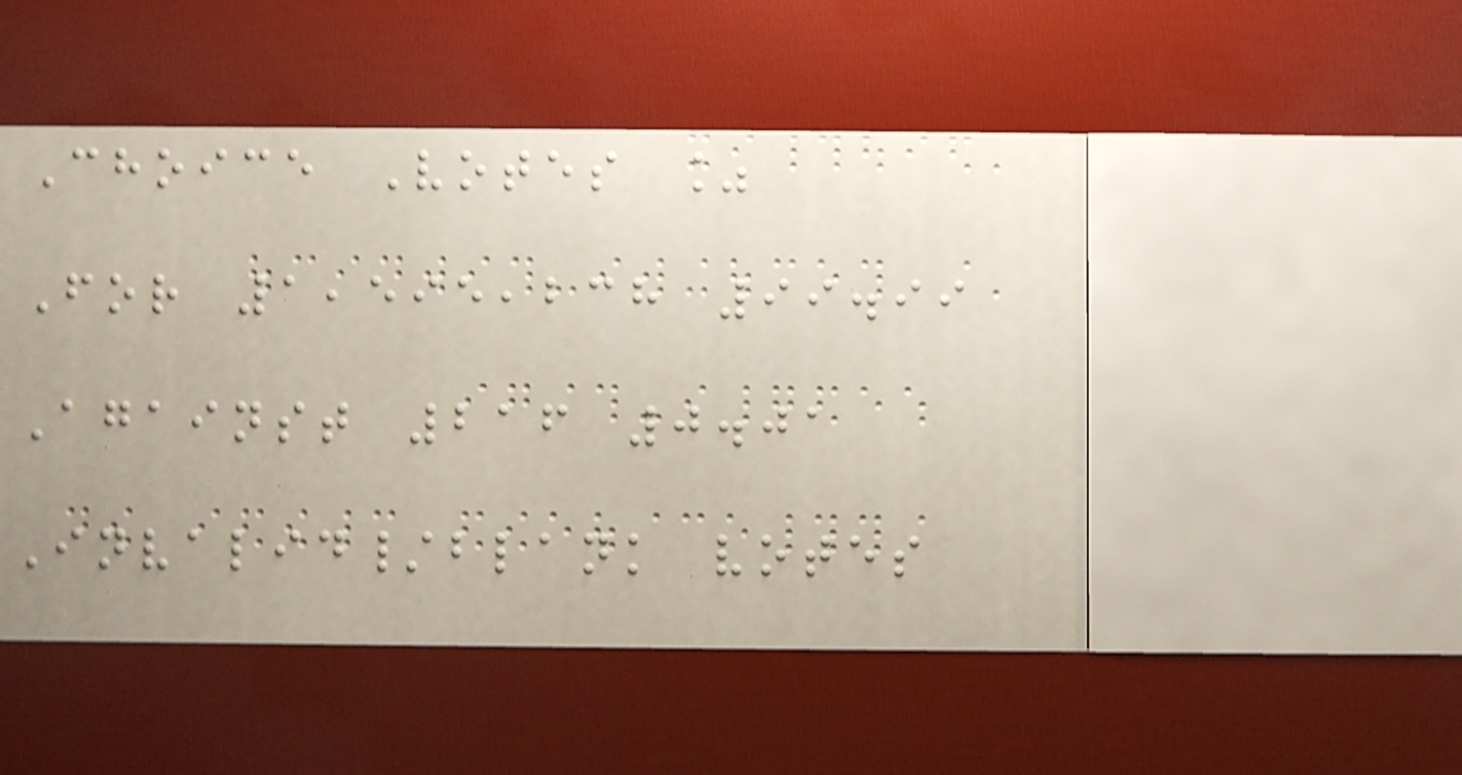Choice Votes %
For 1,595,238 99.99
Against 216 0.01
Invalid/blank votes
